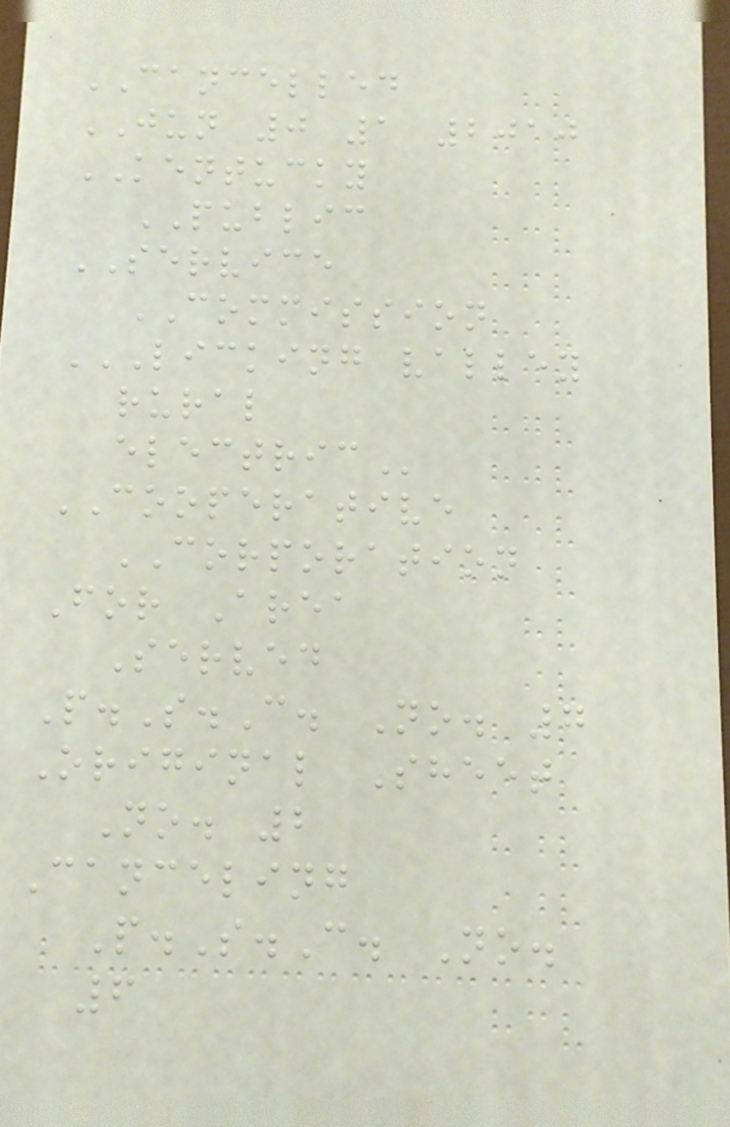CANCELLED
JUN 0 1 2010
KENTUCKY
PUBLIC
SERVICE
COMMISSION
LICKING VALLEY
RURAL
ELECTRIC
COOPERATIVE
CORPORATION
For Area
Served
P.S.C. No. 7
Original Sheet
No. 2
Canceling
P.S.C. No.
6
